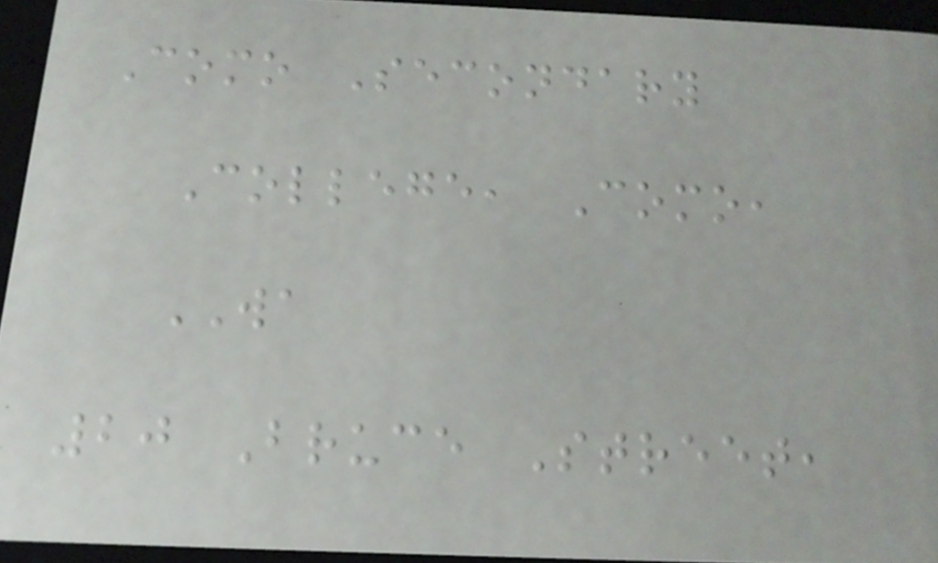Como Secondary
College, Como,
WA
20 Bruce Street,
